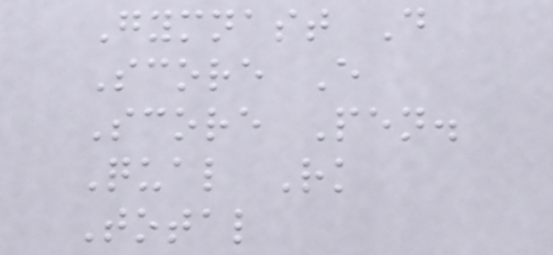Gymnast D
Score E
Score Pen.
Qual Rk
Total
